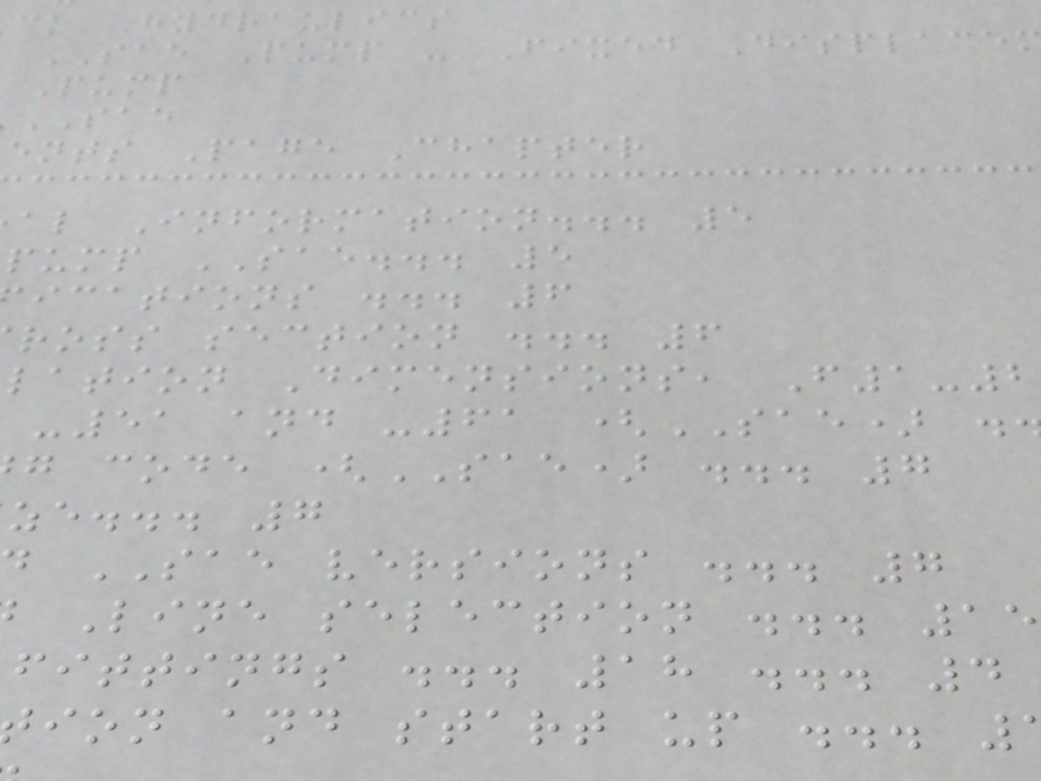ck Hydraulics
SAE Pump - Fixed Displace
Pump
SAE
ents Page Chapter
al Information... 5
pump SAE... 5
ications ... 6
ross section ... 6
lation Dimensions, F1-2
-51 and -61 (SAE) .
g code (SAE) ... 7
ze... 7
SAE versions ... 7
Line selection ... 15
fittings ... 18 ... 4
ion and start up ...
